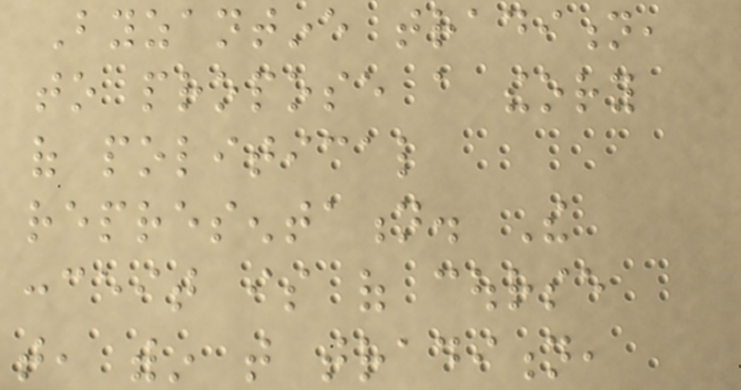Byzantine tradition,
to propose a theory
of political
representation. The
conceit is of course
that, within that tradition,
